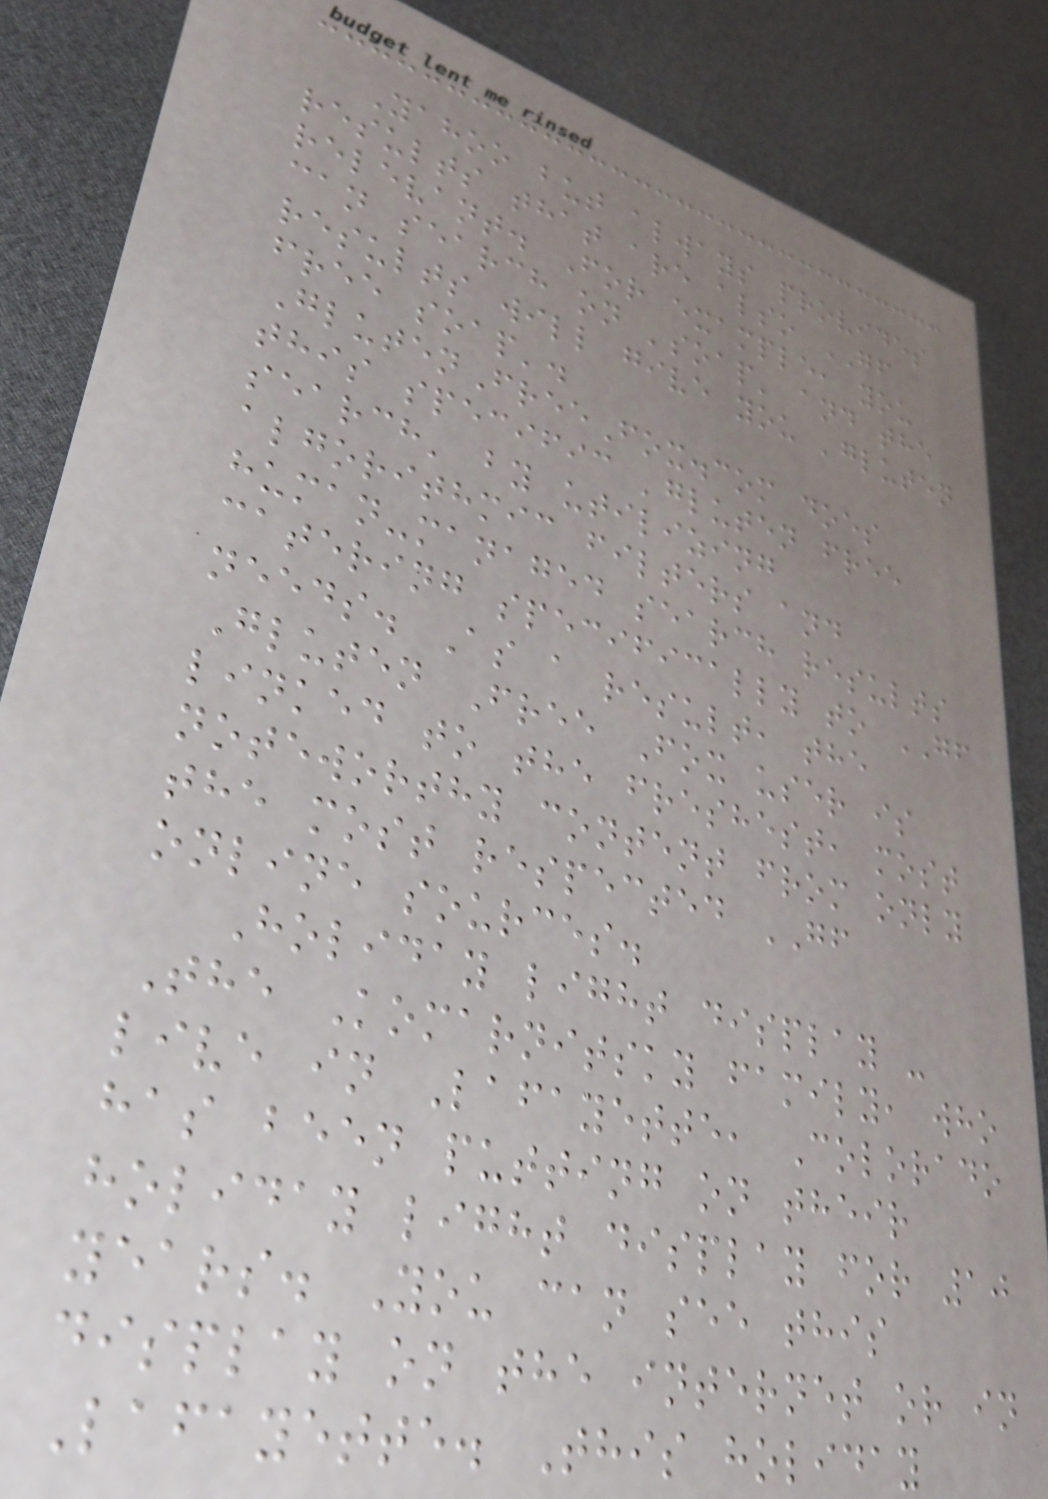Yahoo but always provides
results that are also GF
relevant. For example, you
can search on 'soap' and the
results will give you 'gluten
free soap'.
GlutenFreeFox.com does
this specific 'gluten free
search' by utilizing
algorithmic filters and
human-managed search results
catering specifically to GF
needs. As a result, the
Gluten Free Fox user is
linked to the freshest, most
noteworthy content from only
the most respected GF
online sources.
Holiday light display -
The Komarnitsky family, who
live in Lafayette, Colorado
has been putting on their
holiday light display for 10
years. You can see this
display on the internet or in
Lafayette. This holiday
